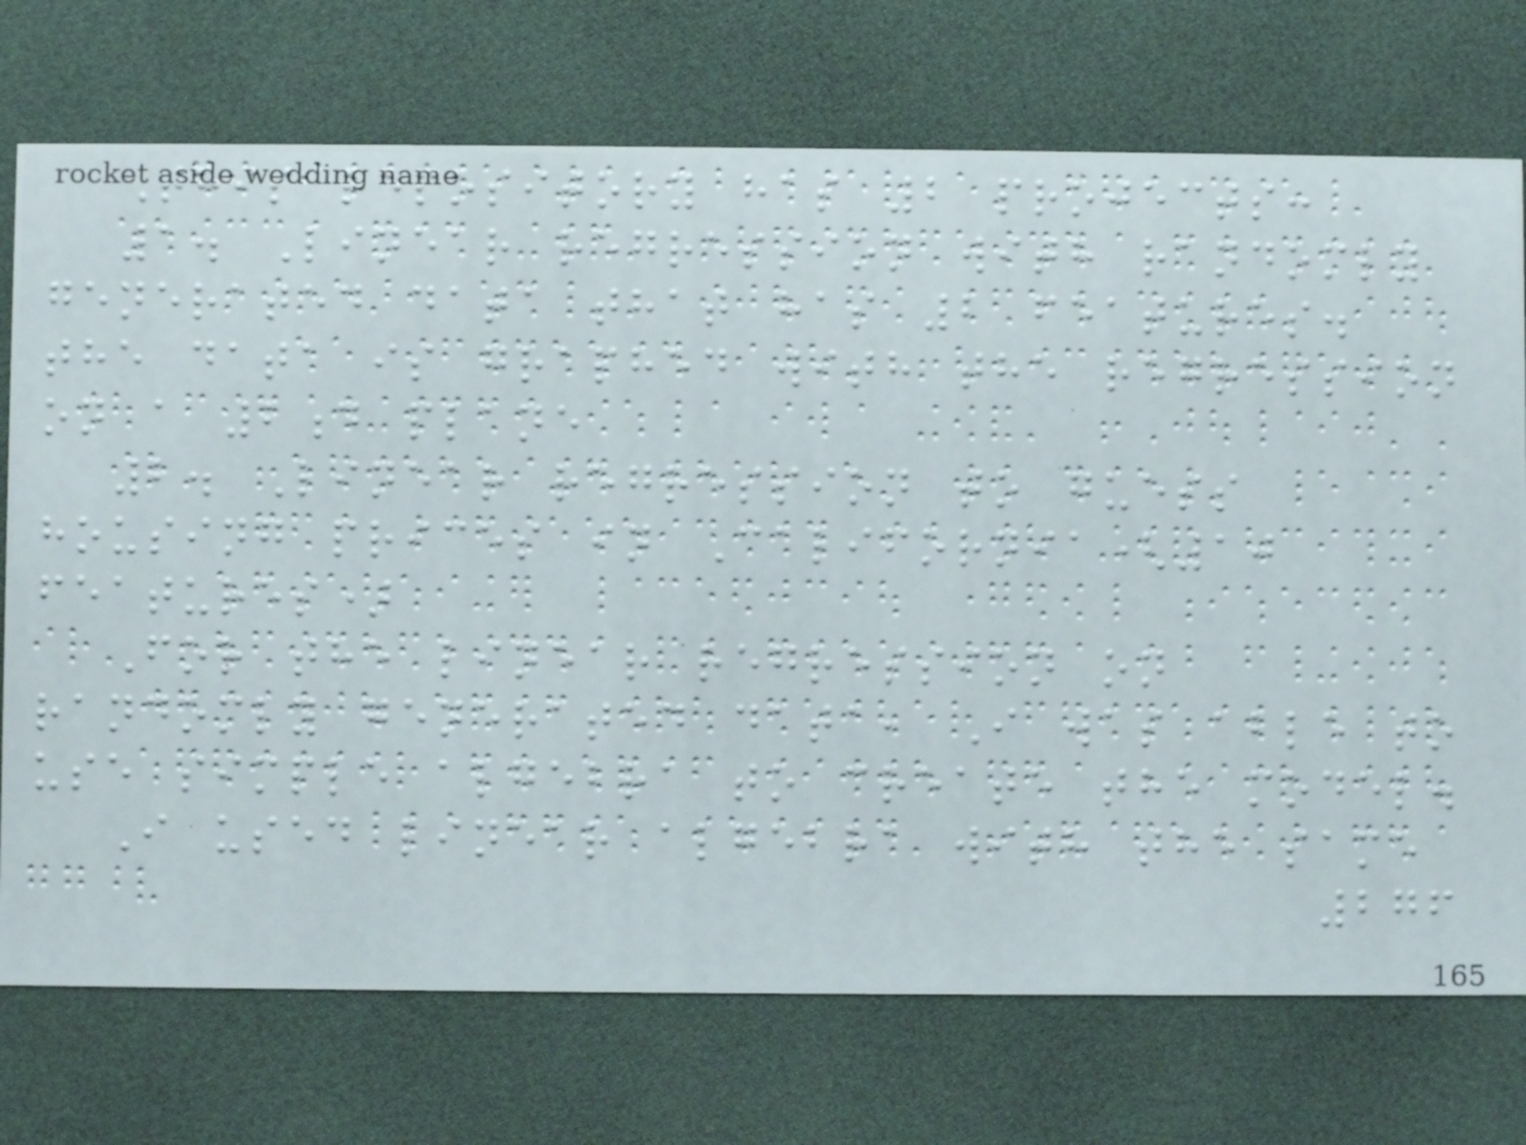This repository has 2 projects:
1. Linear regression with randomly
generated data that has 2 features.
the data is graphed with the regression
on a 2d plane
2. Linear regression to guess
housing prices in California(10
features)
For the linear regression on
randomly generated data, I was able to
use simple algebra to create the model.
I used linear algebra with the same
276
